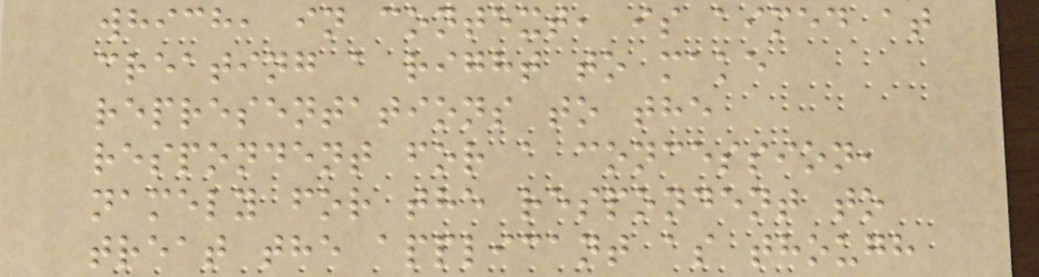which, in context, is aimed at
creating a right to make
representations to the
respondent for a concession,
namely for the respondent to
treat the applicant as though
